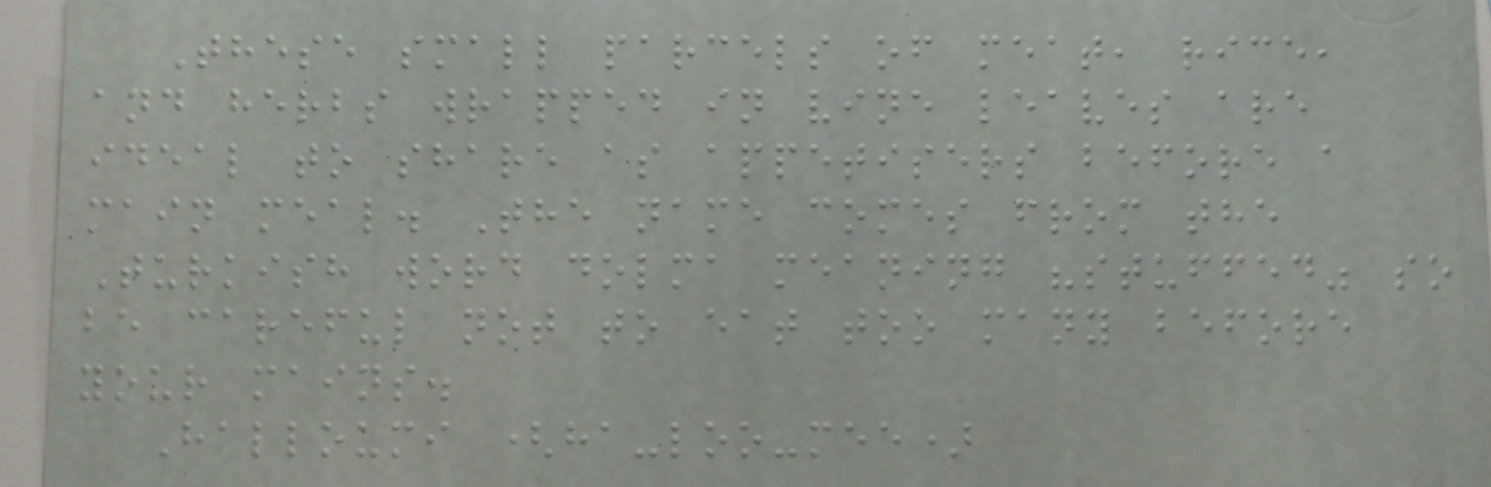These small parcels of meat, rice,
and herbs wrapped in vine leaves are
ideal to share as appetisers before a
main meal. The name comes from the
Turkish word dolma meaning "stuffed" so
be careful not to eat too many before
your mains.
Halloumi (ha-loo-mee)
